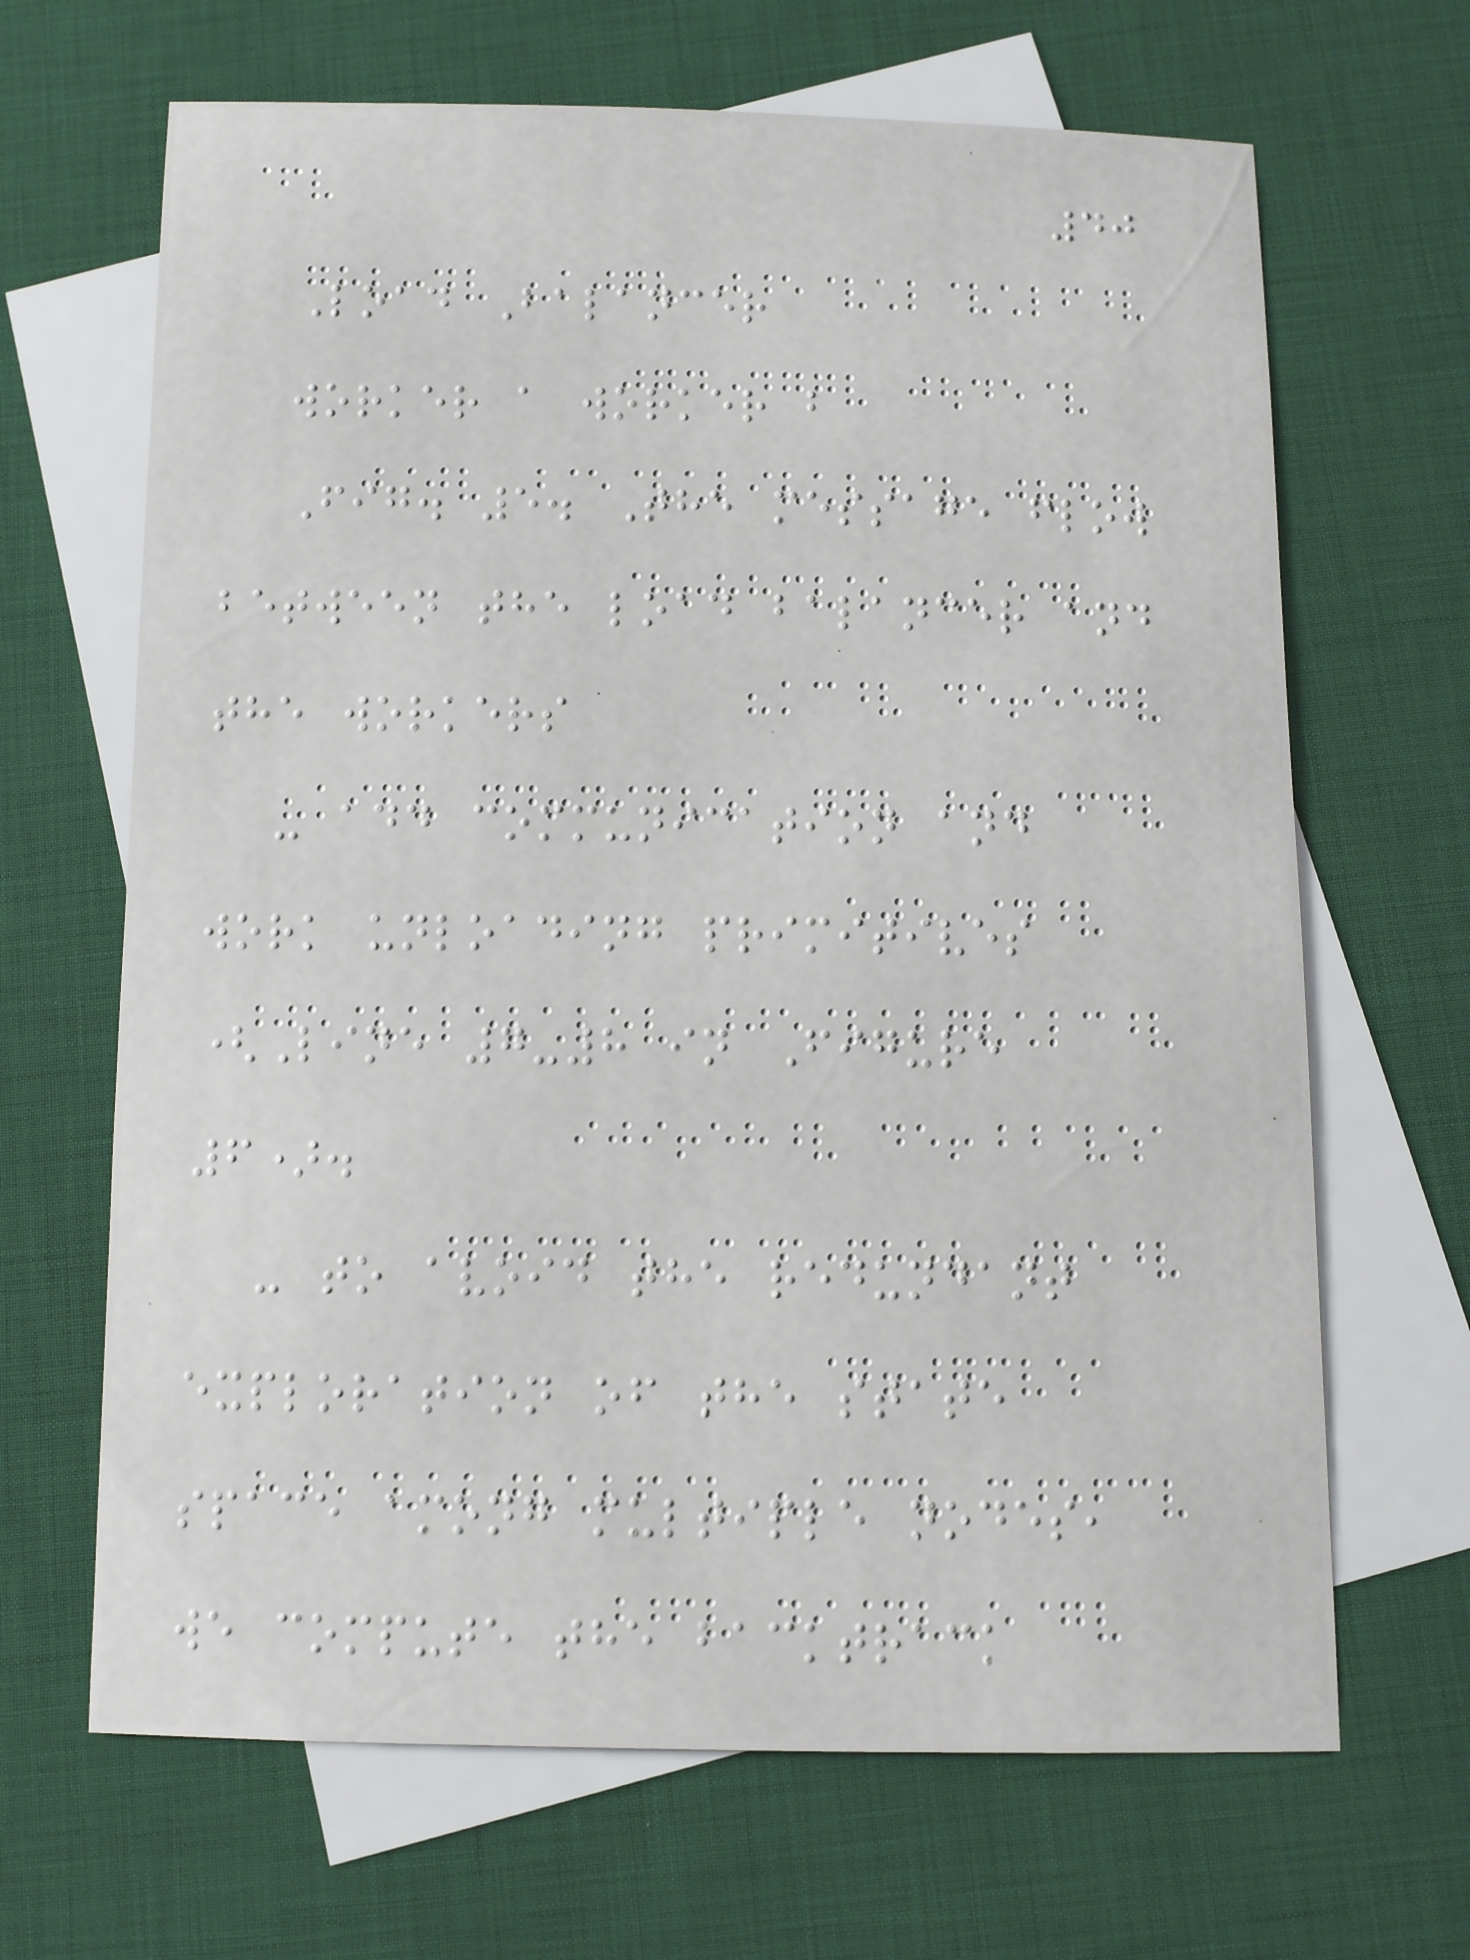40
Load Balancer
worker a worker b
Fig. 5. The message flow
between the load balancer and
the workers
- add communication and
work unloading primitives
(Line 7-8 in Figure
6).
- to avoid the redundant
exploration of the state
space among multiple nodes,
we compute the backtrack
